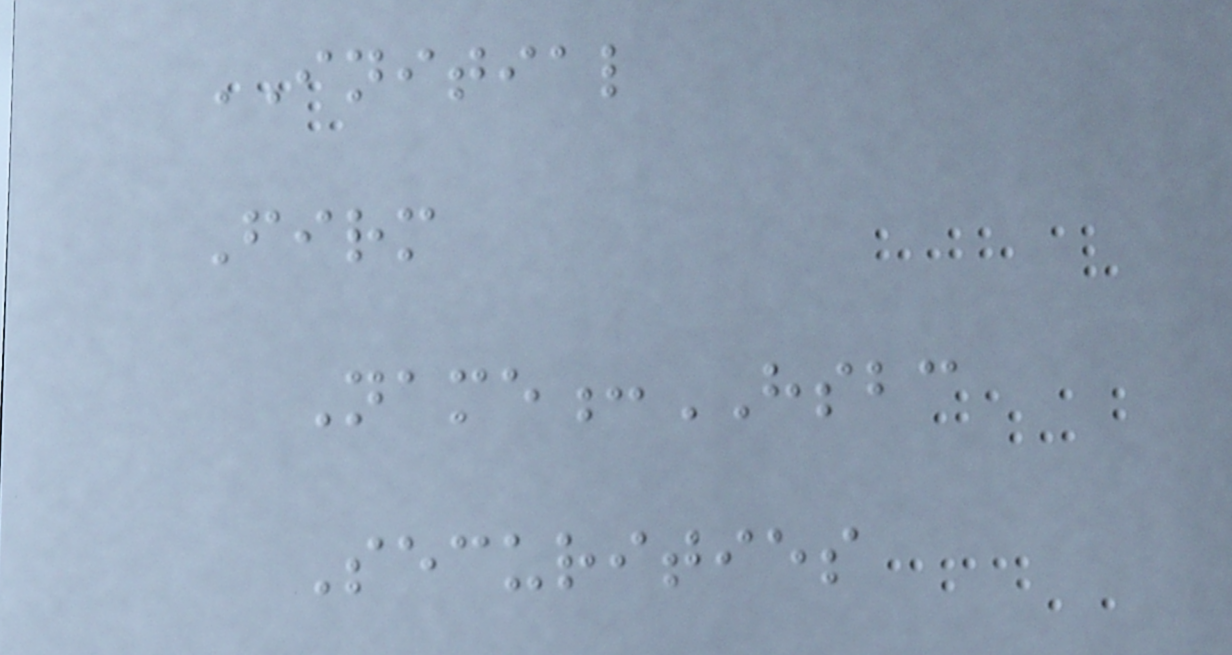INITIAL
Firm
Name:HSBC
Securities
